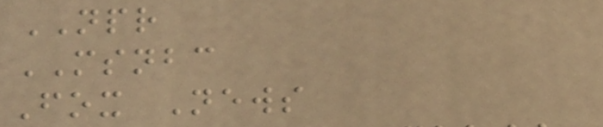NPR
MSNBC
Fox News
